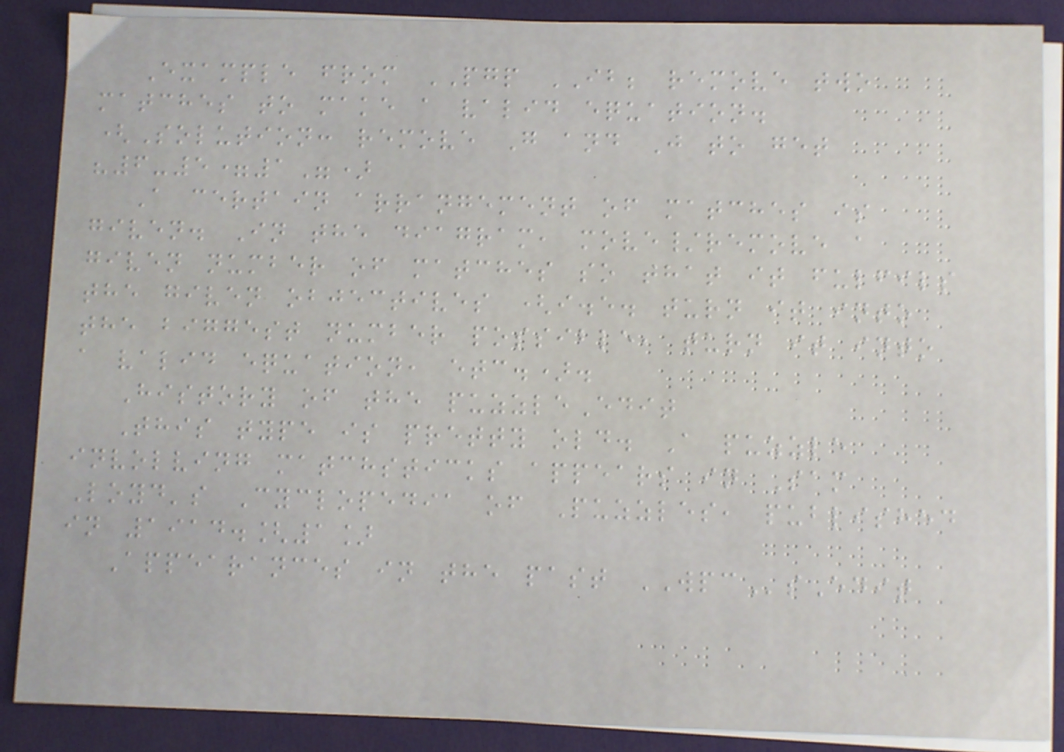Example from PGP IB; remove two
matches to make a valid equation.
(Solution: remove G and J to get
"6-5=1")
A certain arrangement of matches is
given. In the diagram, move/remove a
given number of matches so that it fulfils
the given objectives (i.e. turn it into
the biggest number possible, turn it into
a valid equation, etc.).
History of the puzzleEdit
This type is pretty old. A puzzle
involving matchsticks appears in Sam
Loyd's Cyclopedia of Puzzles, published
in 1914.[1]
Appearances in the past WPCsEdit
